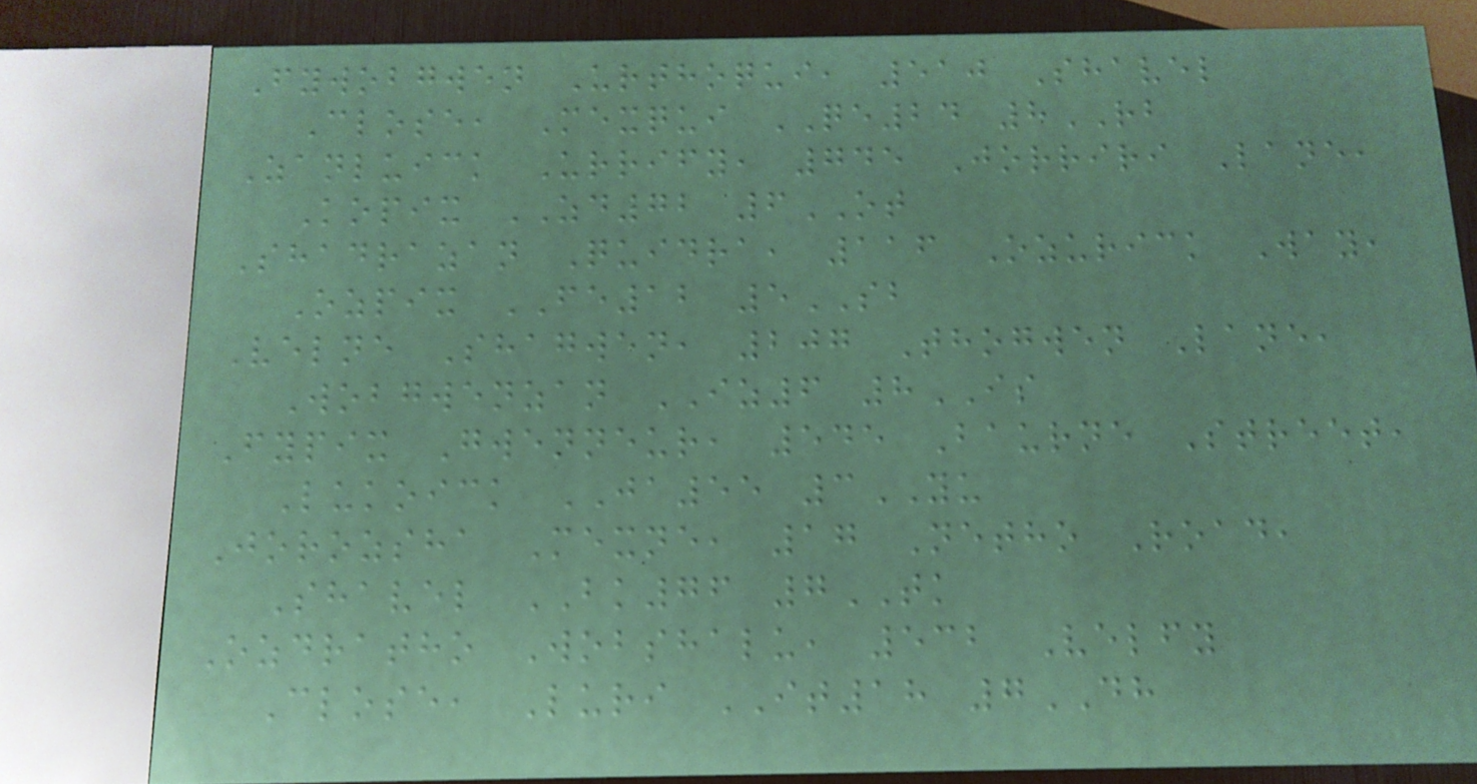Fywobgwen Urthoqui, 510 Shavel
Close, Mexqui QE24 8RB
Zanluick Urrify, 745 Jorriri Lane,
Kopix ZD72 6OT
Shadrazan Quidra, 116 Ozurick Way,
Ozpix FE12 5SB
Velne Shagwen, 207 Thogwen Lane,
Wobgwenzan IZ6 8IS
Fypix Gwenneur, 545 Baurne Street,
Lukoick JA55 3YU
Jorozsha Mexne, 17 Netho Road,
Shavel BK76 7TK
Ozdratho Wobshalu, 532 Velfy
Close, Luri IT18 7DH
